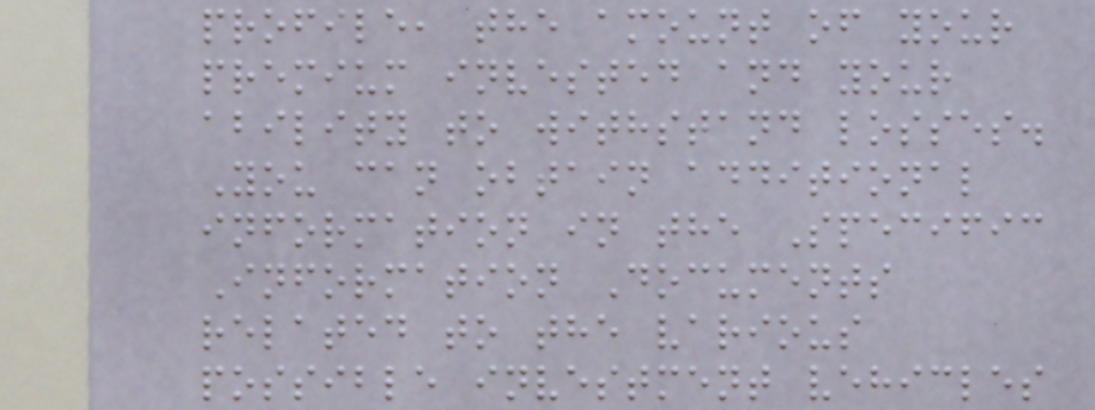profile, the amount of your
premium invested and your
ability to withstand losses.
You can obtain additional
information in the Specific
Information Documents
related to the various
possible investment vehicles
